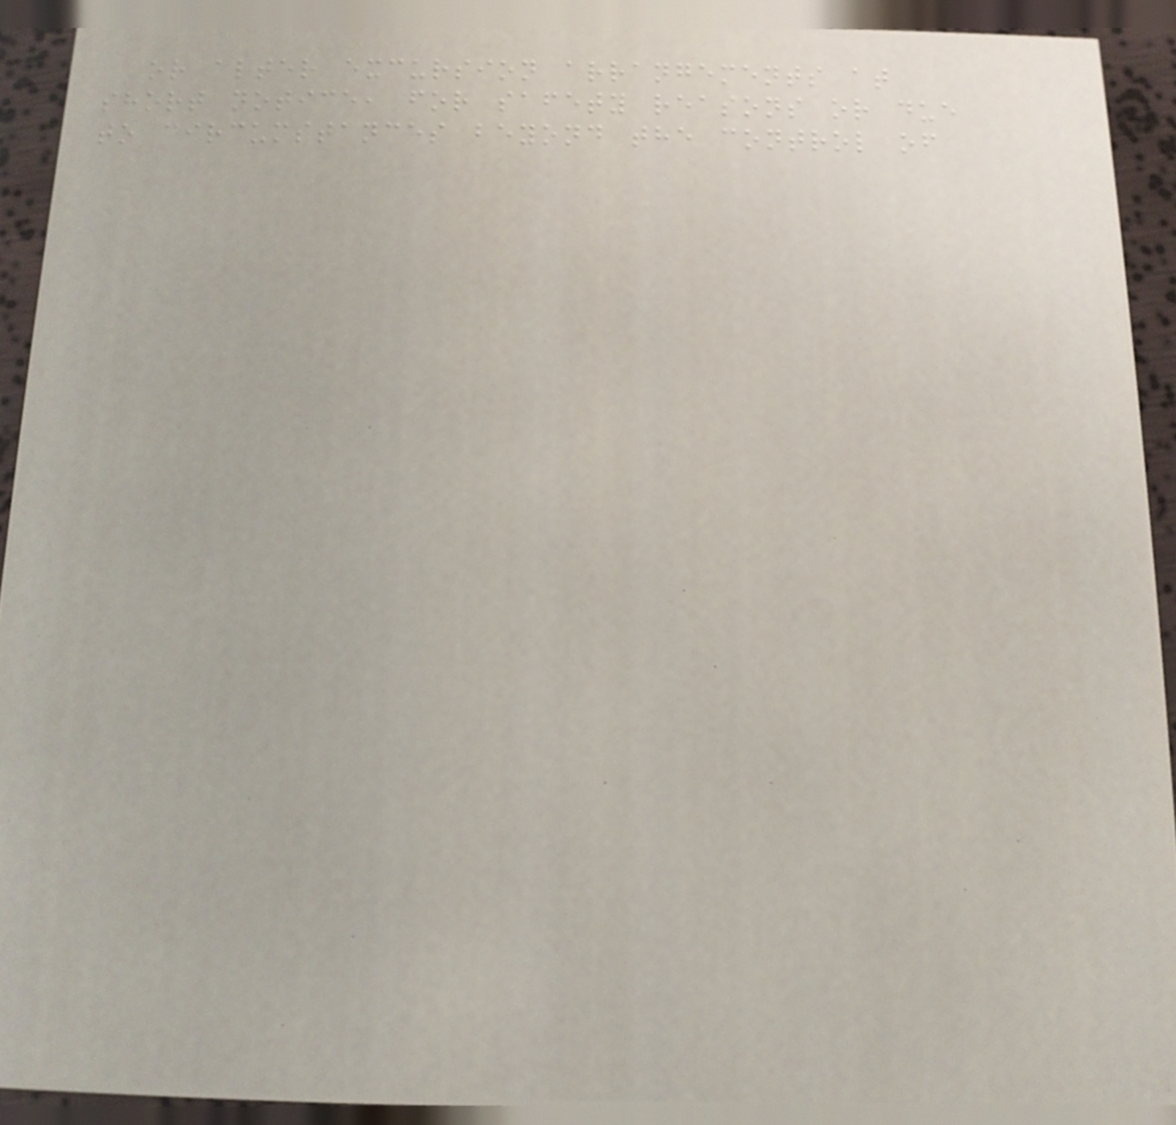or alter excursion arrangements at
short notice, for safety reasons or due
to circumstances beyond the control of
